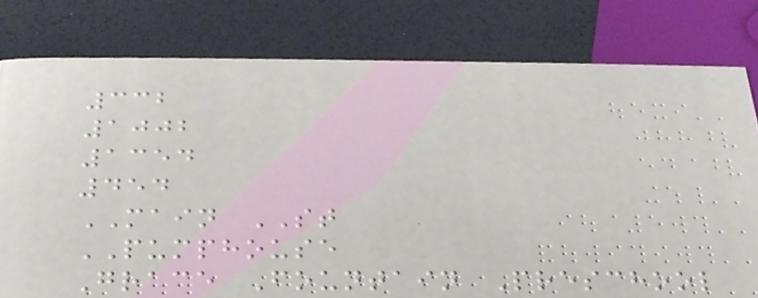332
1002
1354
454
MAIN ST
PUMPHOUSE
Grace Fountain Preschool
